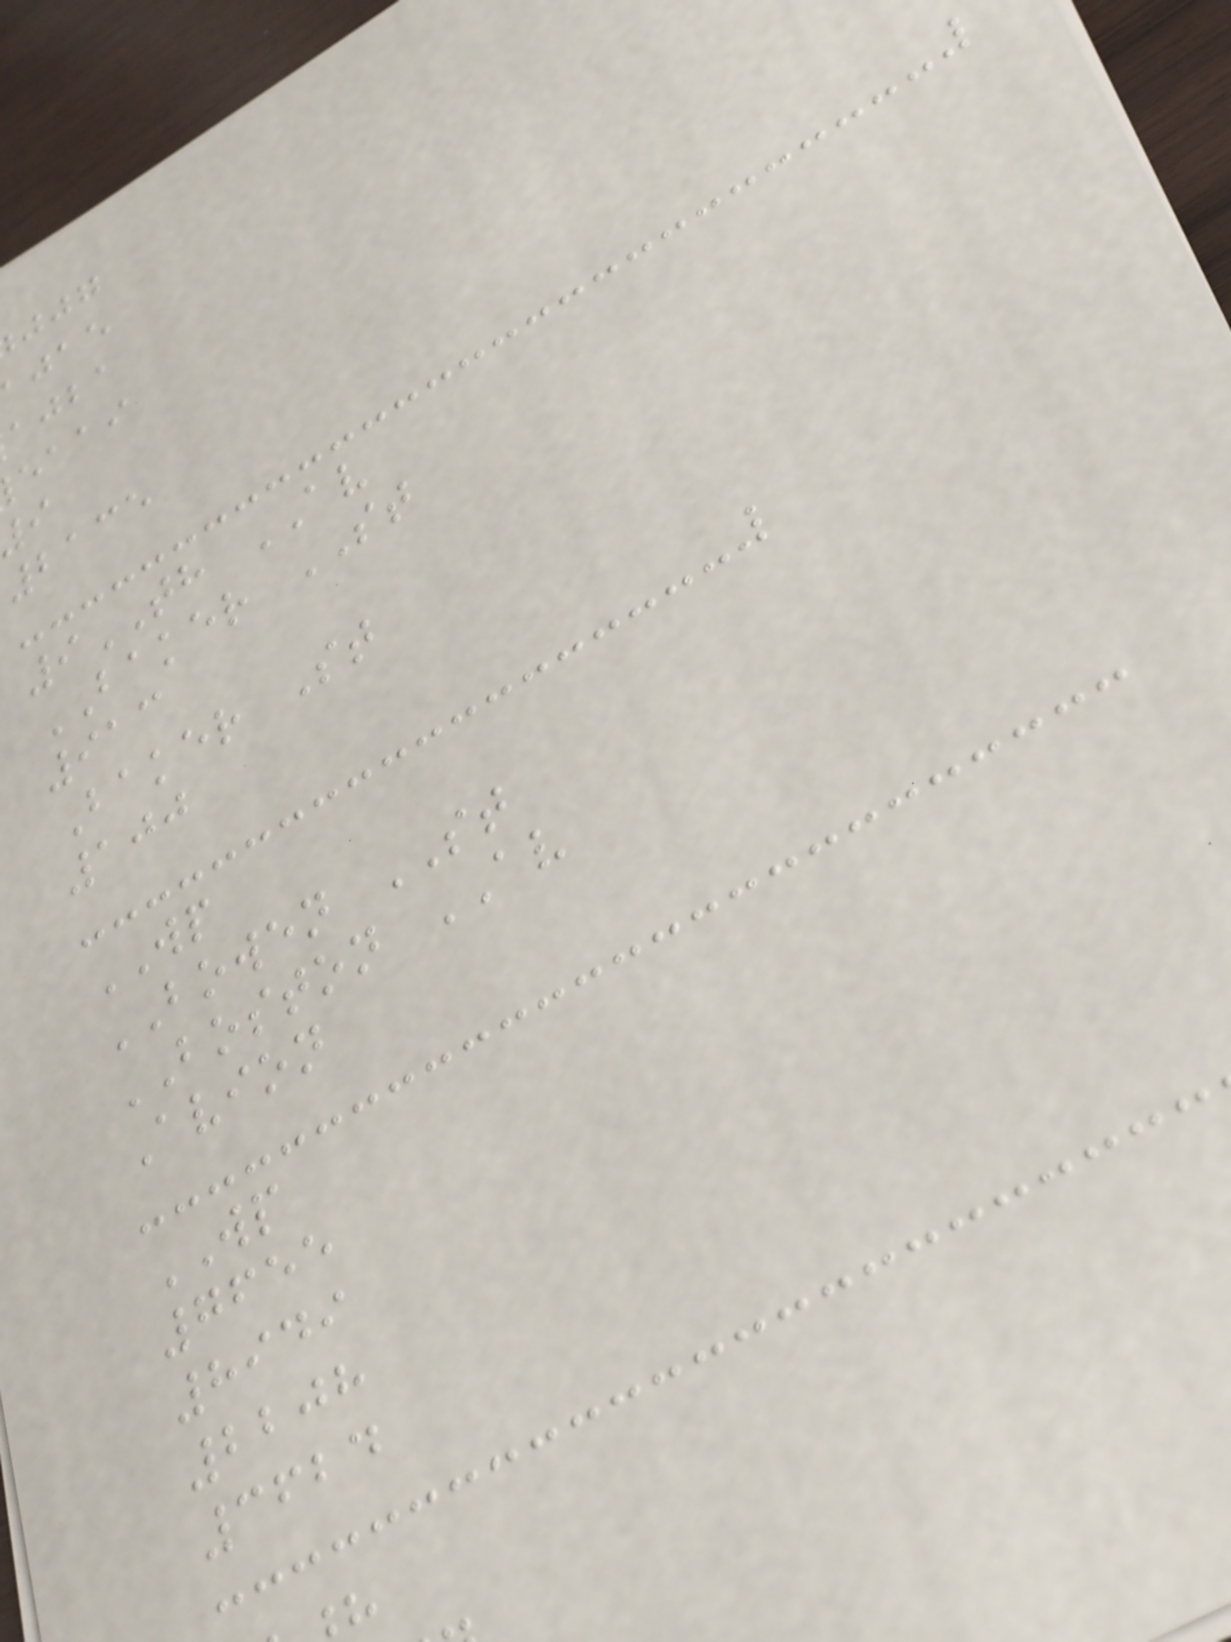ajba
eaai
2135
9TH AV
BAKER ST
913
Baker St
100
WP
BOWEN ST
BOSTON AV
Avion
WP
7655
8949
2208
3624
